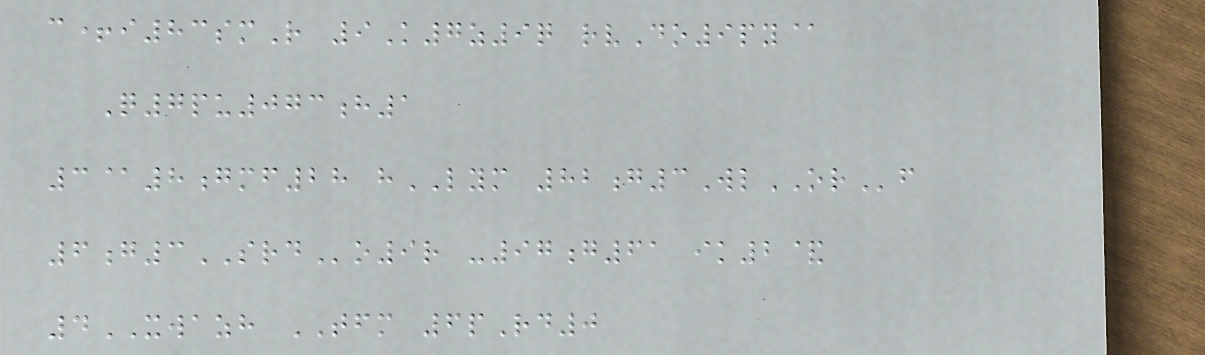c+i83smR 9K7z9q rvDo9py@
Q7pu073h1
3@8gmf28 hLYM 82g3WlORf
6g3SRDo9r -97g61 ik2&
4XWAZH TFM 6pRd0
